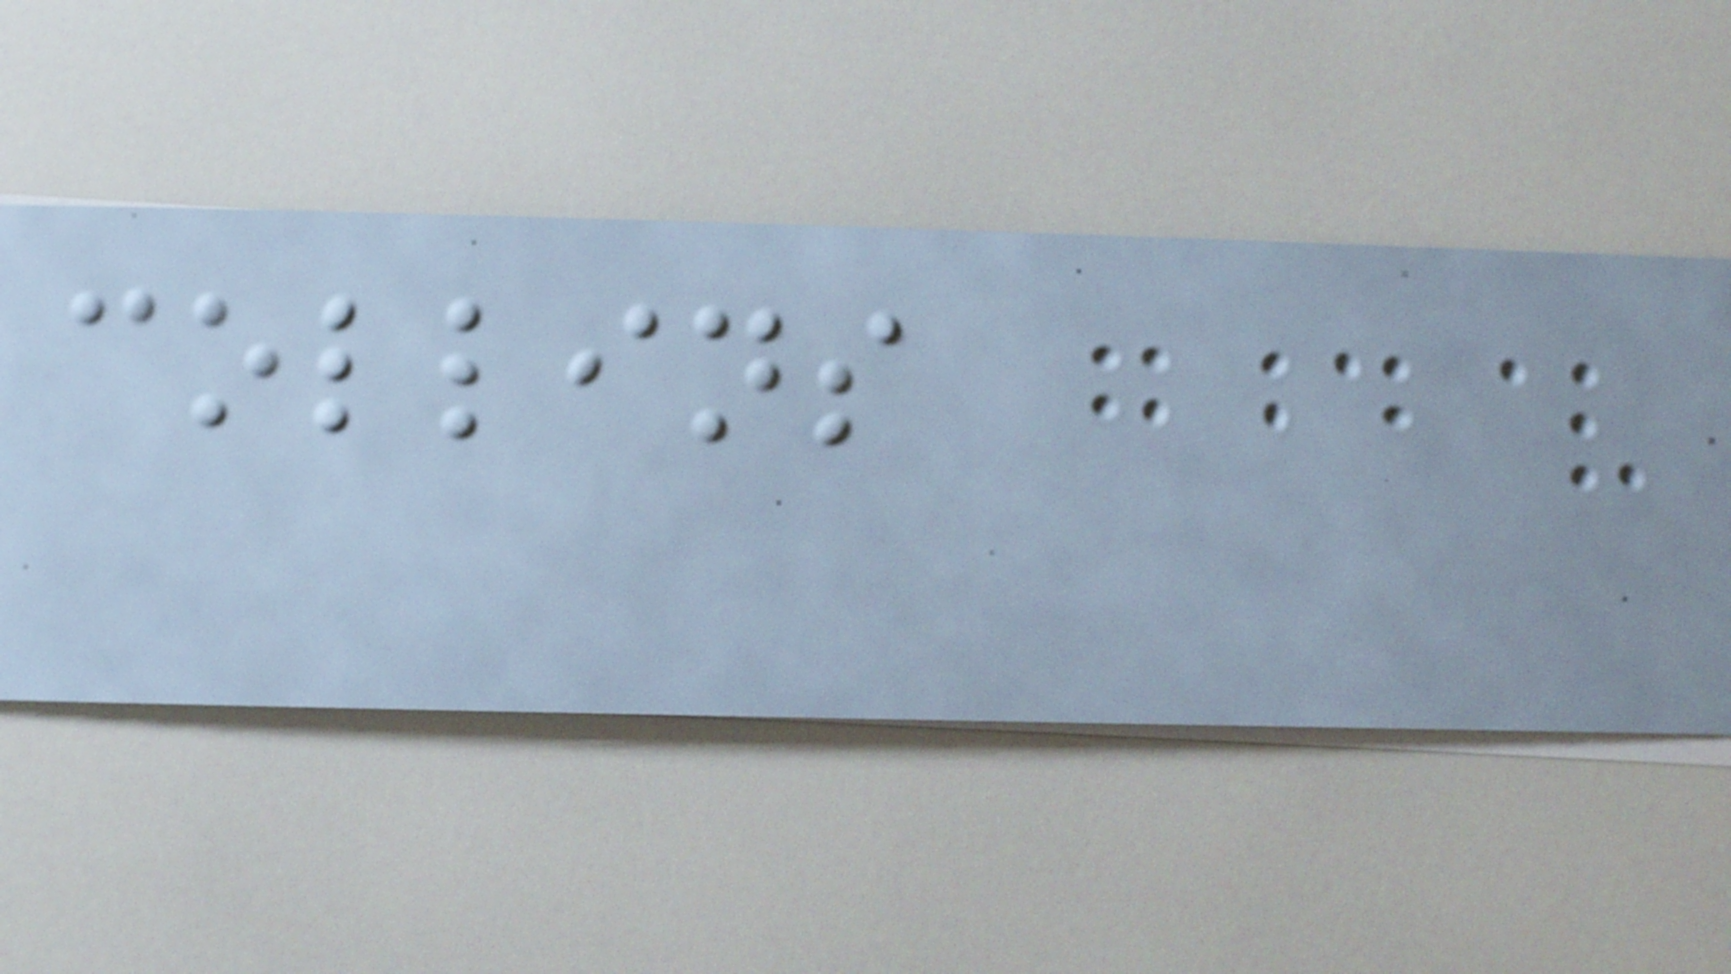collins
